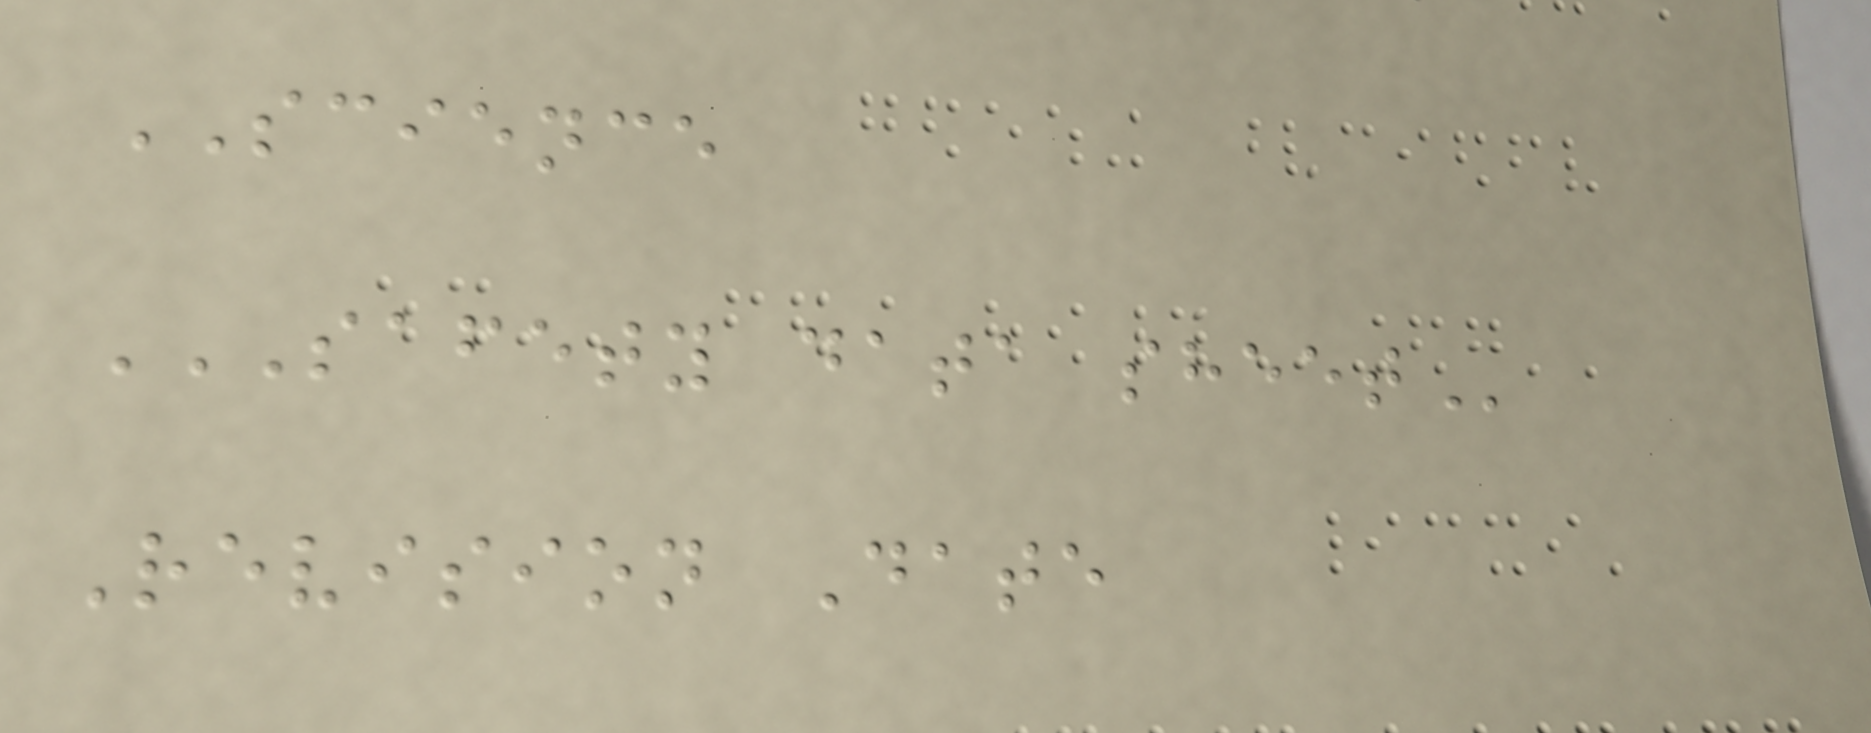SCIENCE
SAFETY DATA SHEET
Revision Date
